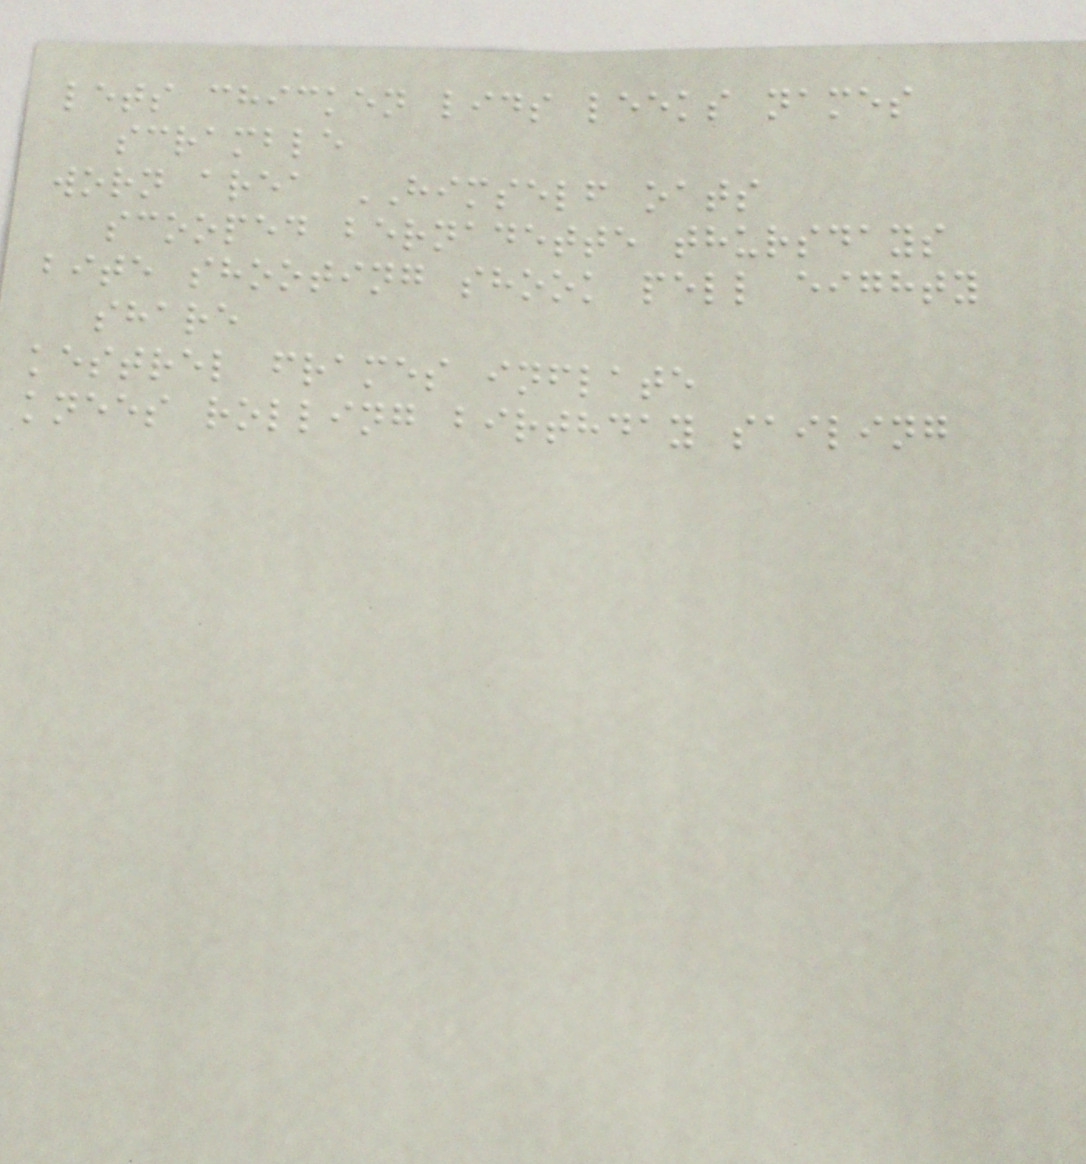lets chicken lids leeks names
scramble
worn area HIMSELF oats
scooped bernadette thursdays
bite shooting shook pell eighty
share
kestrel frames inflate
knees rolling birthday sailing
